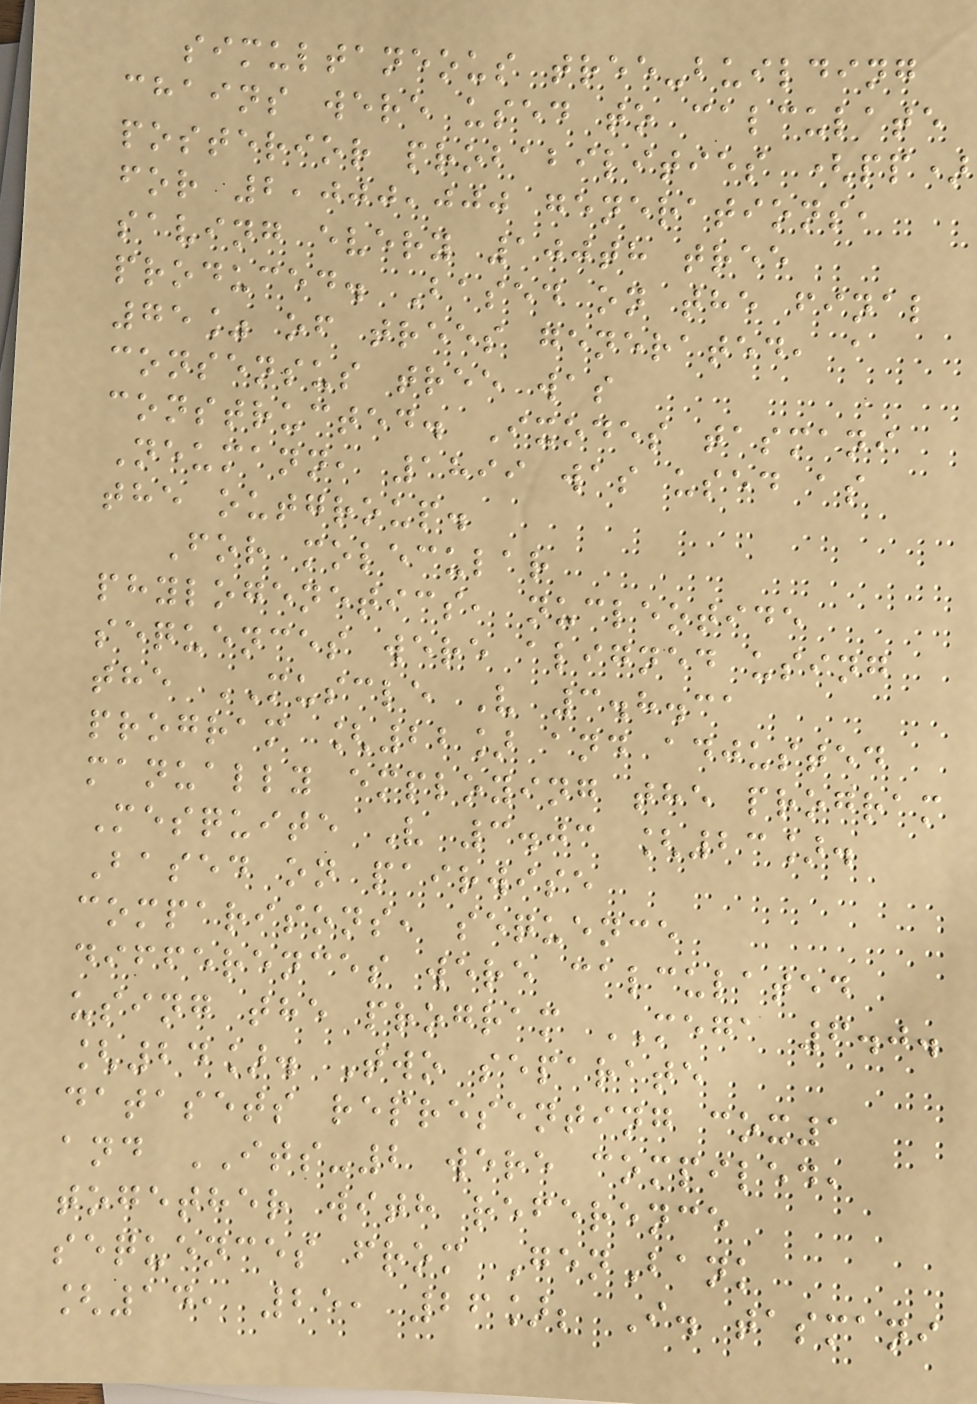simultaneous tree-building
chains were used to calculate
posterior probabilities (pp)
for 2,000,000 generations,
saving every 100th tree
produced. Based on the final
75% of trees generated, a
consensus tree was
constructed. Ixodes tasmani
Neumann, 1899 was used as
the outgroup.
For molecular
phylogenetics, nucleotide
sequences were aligned using
the MUSCLE V 3.8.31
program [22] and adjusted
manually employing the program
Mesquite V 3.03 [23].
Based on pairwise
comparisons, sequence
differences were calculated
using the program MEGA 6.0.
[24]. Two separate
datasets representing cox1
and ITS-2 were compiled,
together with reference
sequences from GenBank
[14, 25, 26]; I. tasmani
